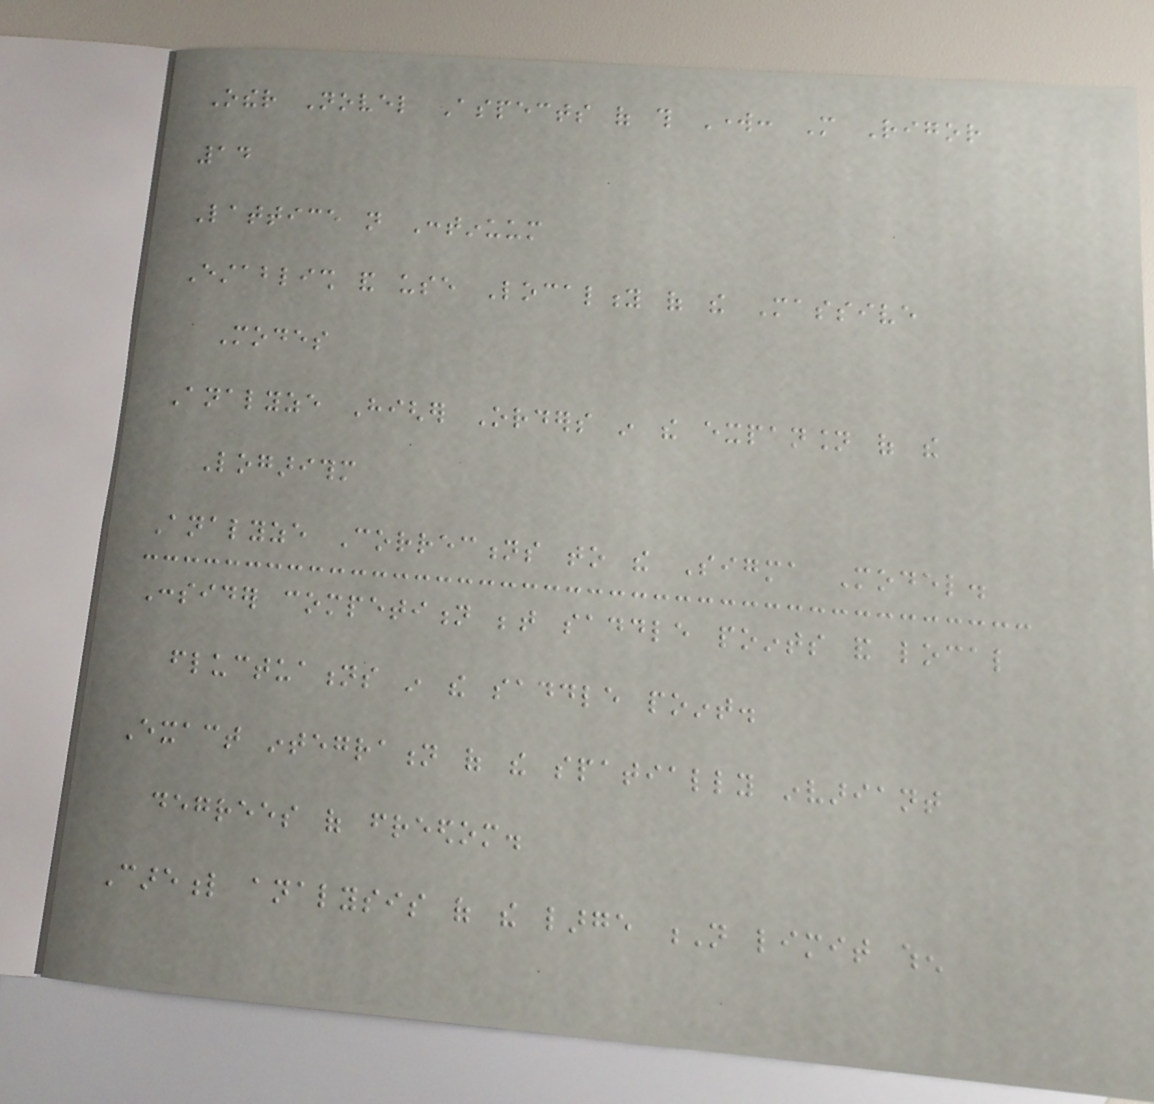Other Novel Aspects of this Work: More Rigor
14
Lattice not Continuum
Establish and use Locality of the Massive
Modes
Analyze Higher Orders in the expansion of the
Logarithm
Analyze Corrections to the Sigma Model.
Consider competition between saddle points and local
fluctuations in the saddle point.
Exact integration of the spatially invariant
degrees of freedom.
Careful analysis of the large N limit when
